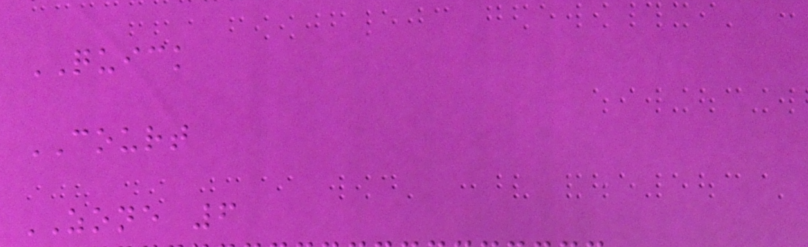QUICK
COURT
ZONE 6
